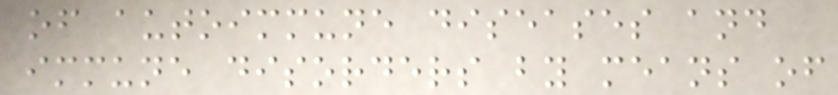of autoimmune diseases and
immune disorders by means of
